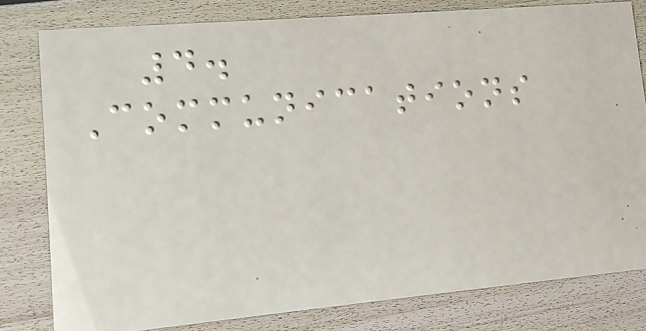4.
Communications
